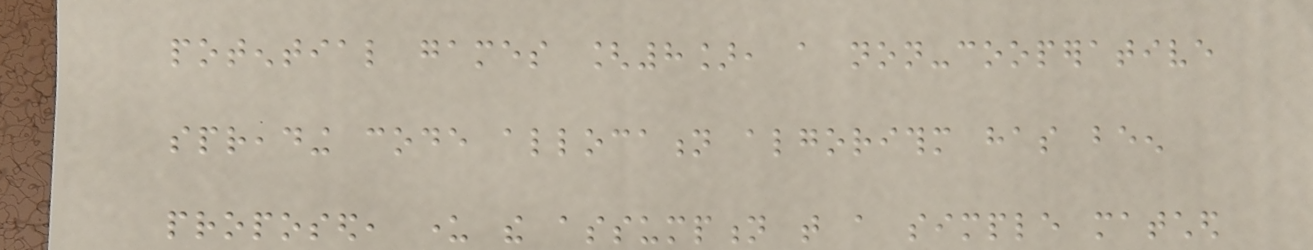potential games [8], a non-cooperative
spreading code allocation algorithm has been
proposed, under the assumption that a simple matched
